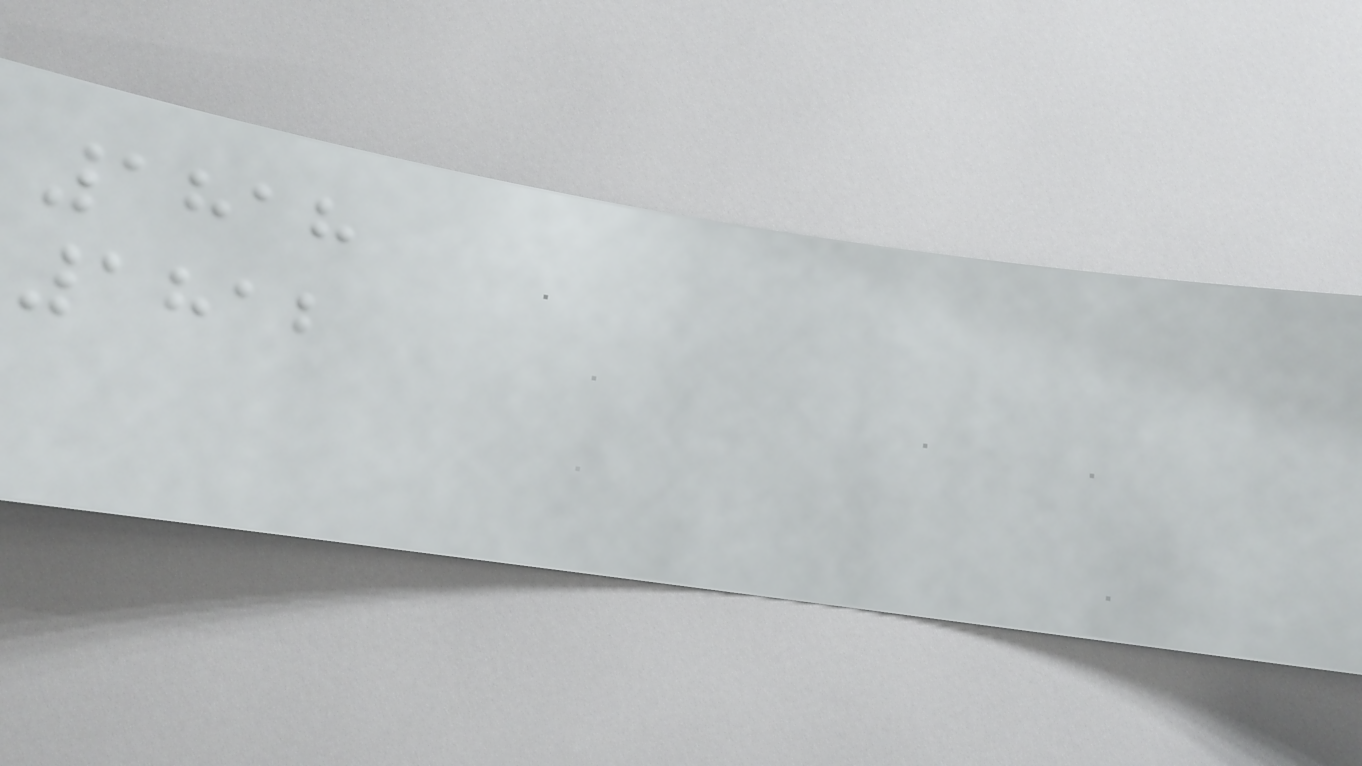1818
1812
